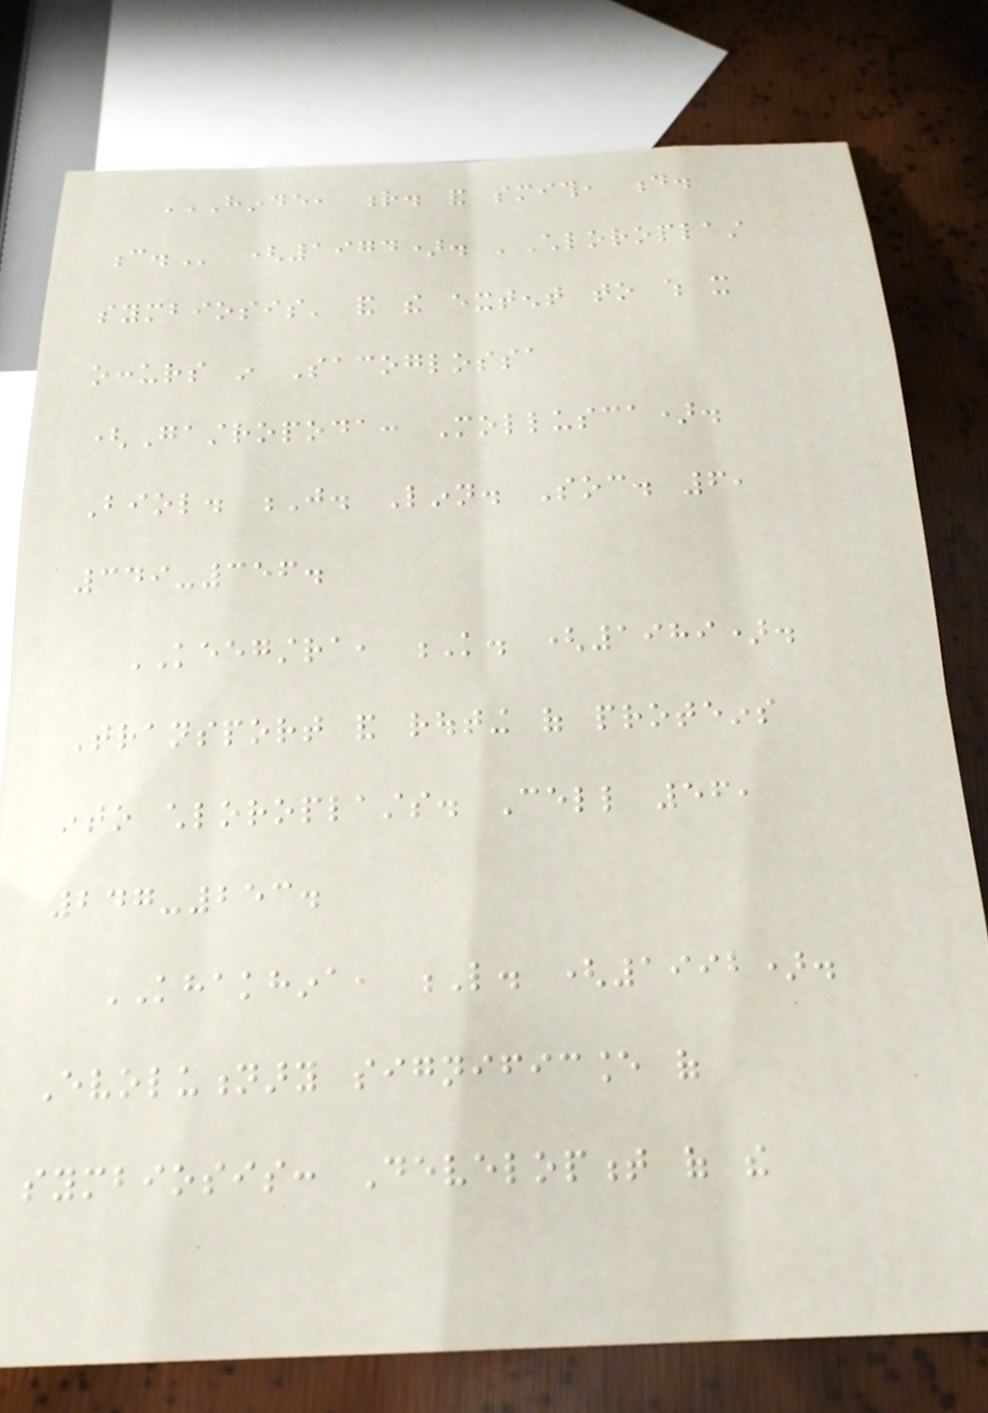HINDE, R. AND SMITH, D.
C. (1974). 'Chloroplast
symbiosis' and the extent to which it
occurs in Sacoglossa
(Gastropoda: Mollusca).
Biol. J. Linn. Soc. 6,
349-356.
KEEGSTRA, K. (1989).
Transport and routing of proteins
into chloroplasts. Cell 56,
247-253.
KHAKHINA, L. (1992).
Evolutionary significance of
symbiosis: Development of the
